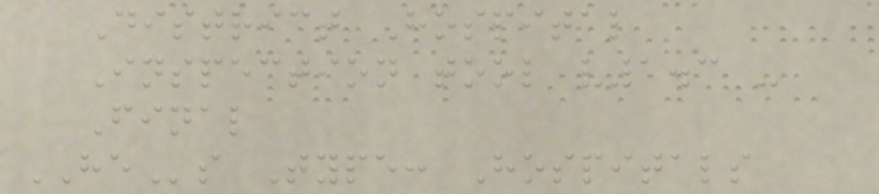District Hospital
Inspection tool v1.3 -
Final
HEs Type: Hospitals
